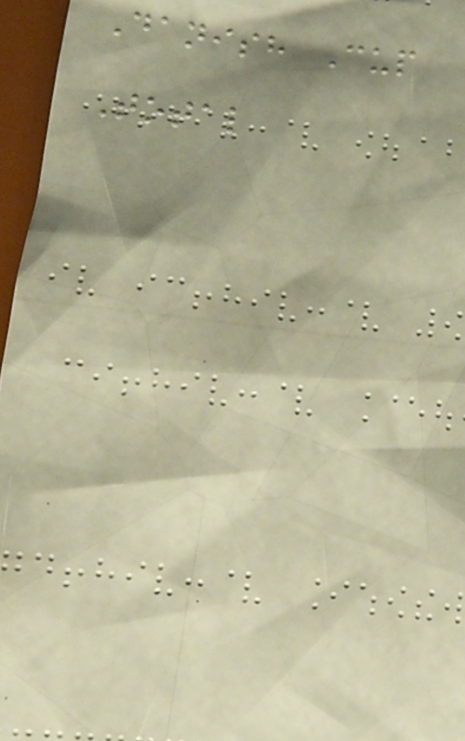Danish Cup
Total
